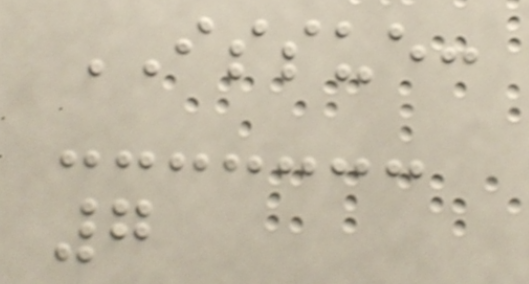ISSUE:
7
